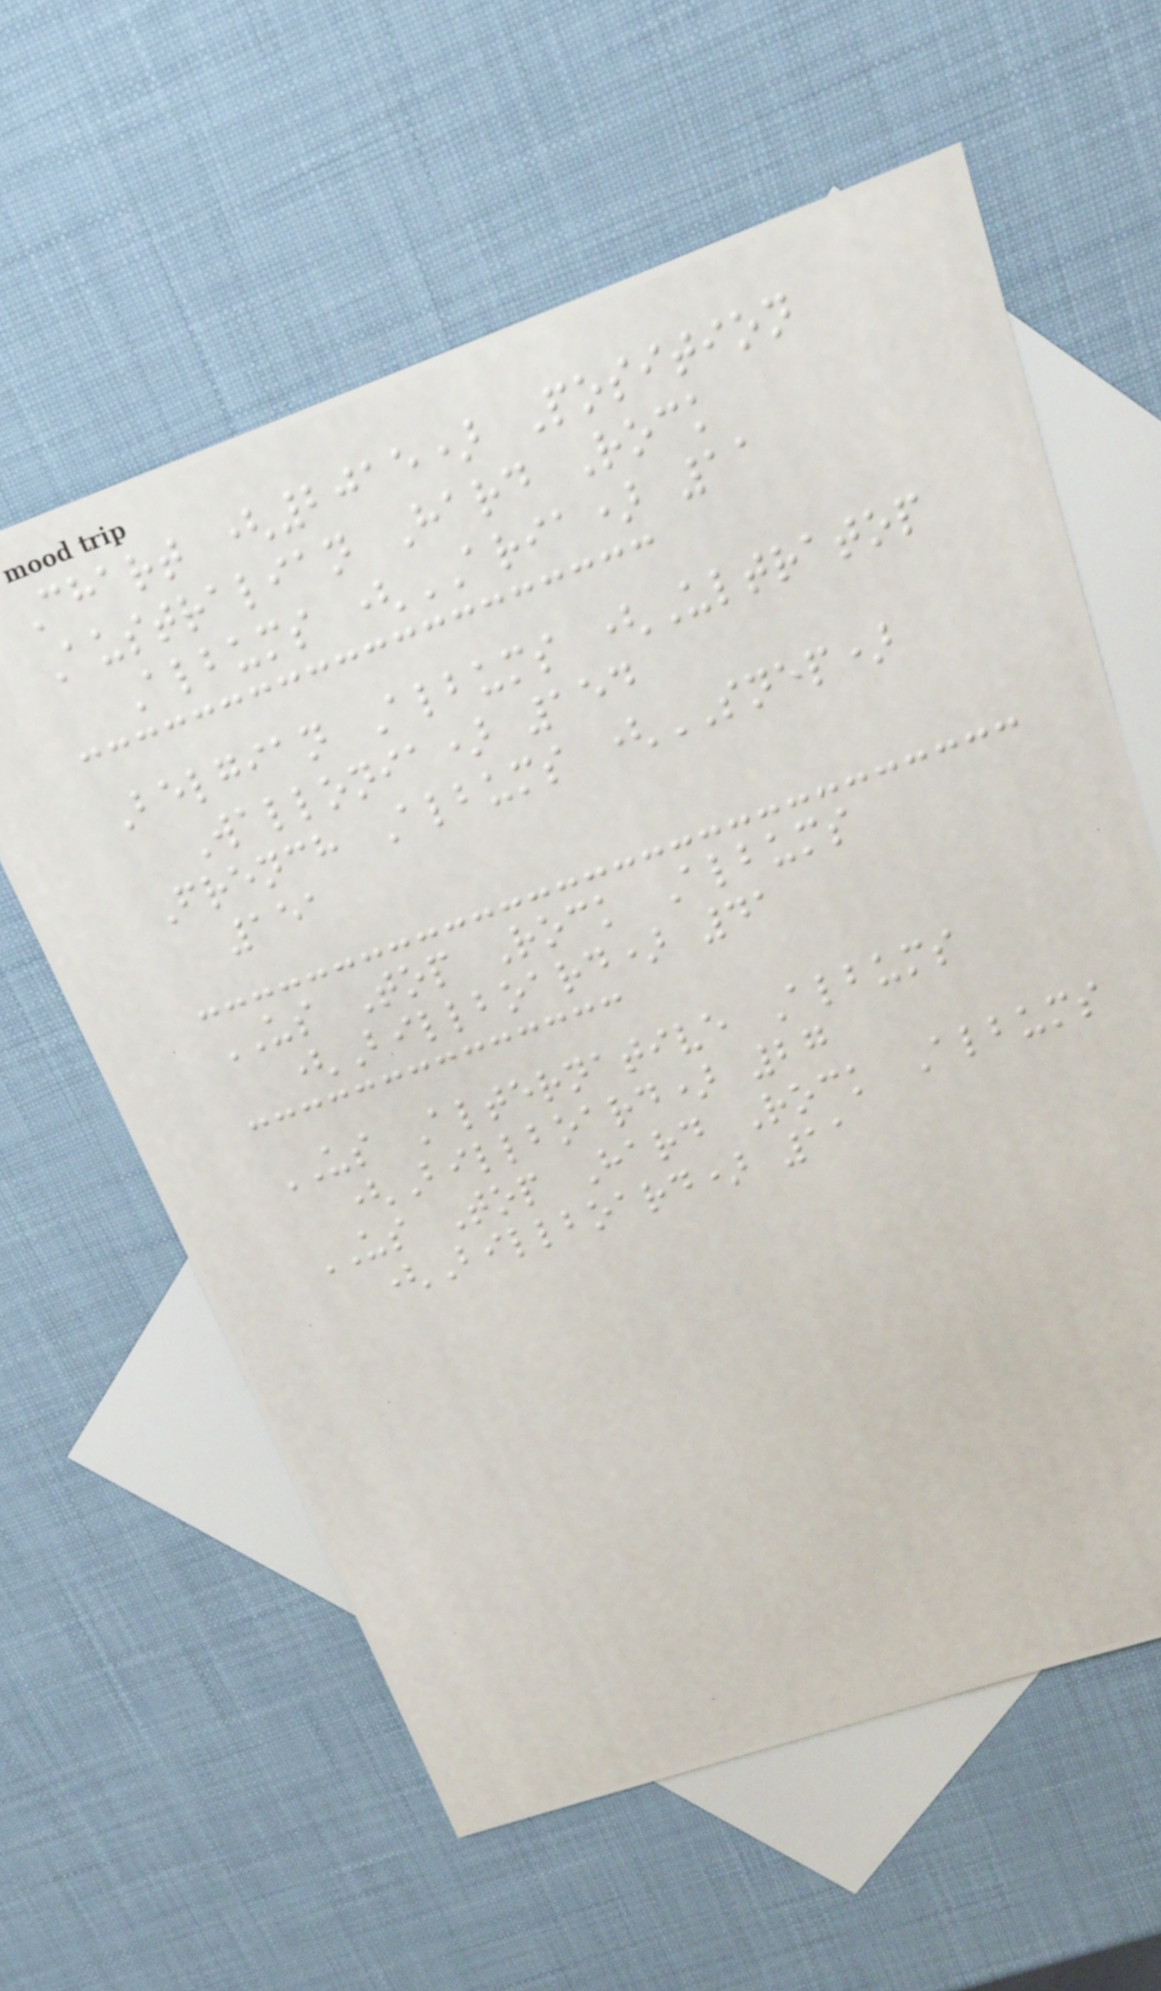Chart (2015) Position
Australian Hard Rock
Albums (ARIA) 11
Belgian Albums (Ultratop
Wallonia) 154
French Albums (SNEP)
151
US Top Rock Albums
(Billboard) 41
US Alternative Albums
(Billboard) 27
US Top Hard Rock Albums
(Billboard) 11
